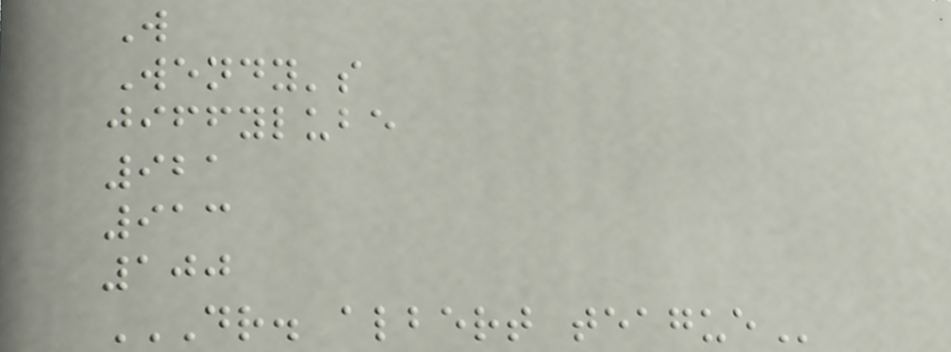W
Wendy's
jiffylube
921
913
100
DR. ALBERT TEAGUE
